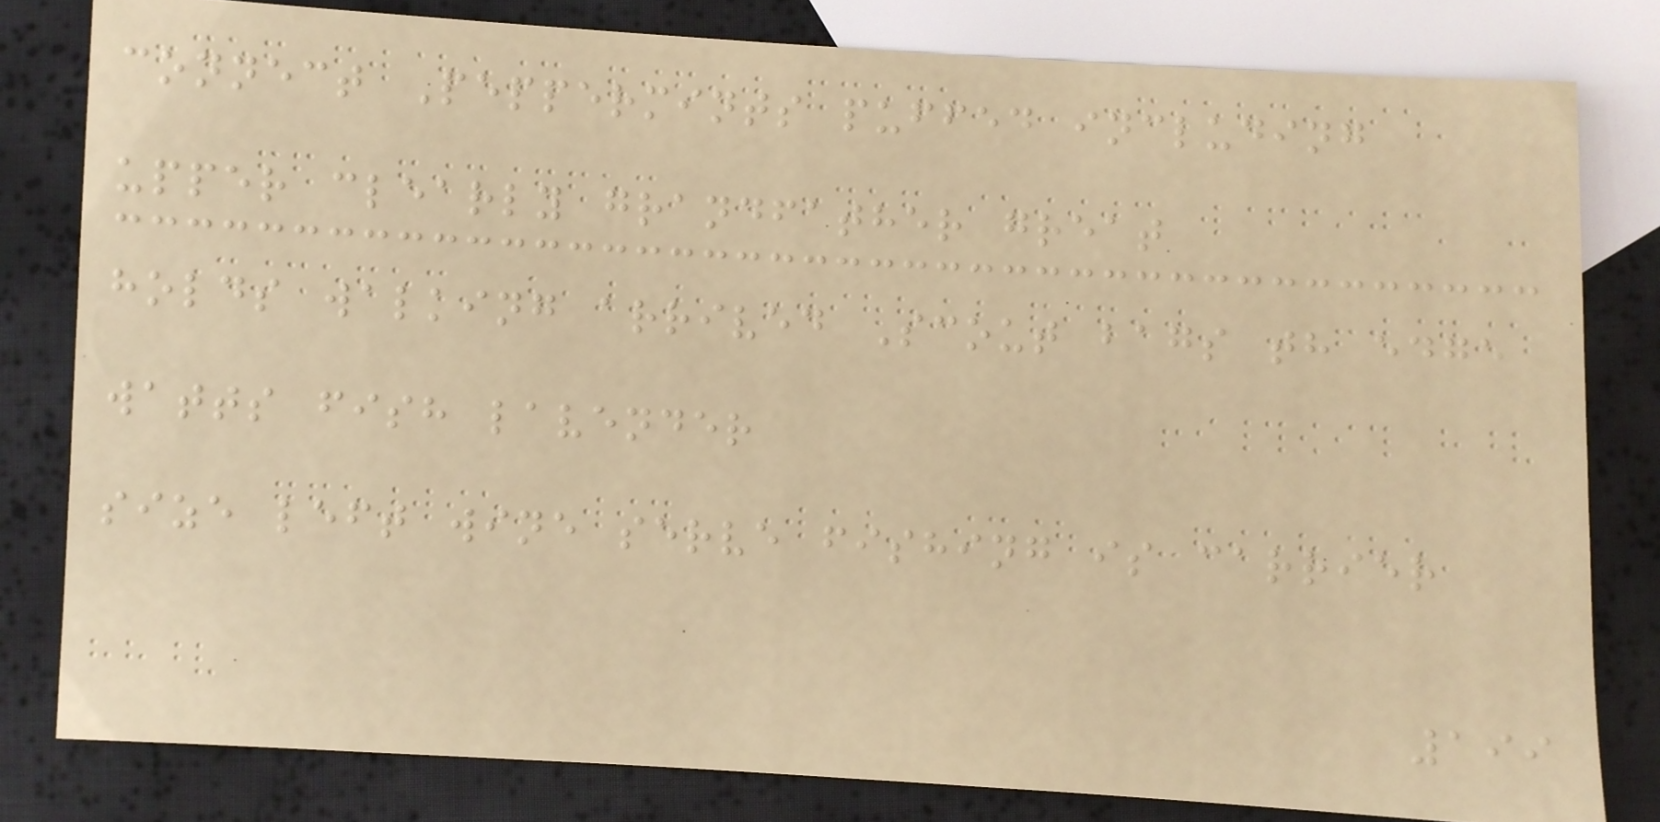connect Peppermints puffed including
upper clearly grandfather great
holds walking arrived Scout bags th edge
watts fish lavender
size left wine serve fishing is carrier
199
